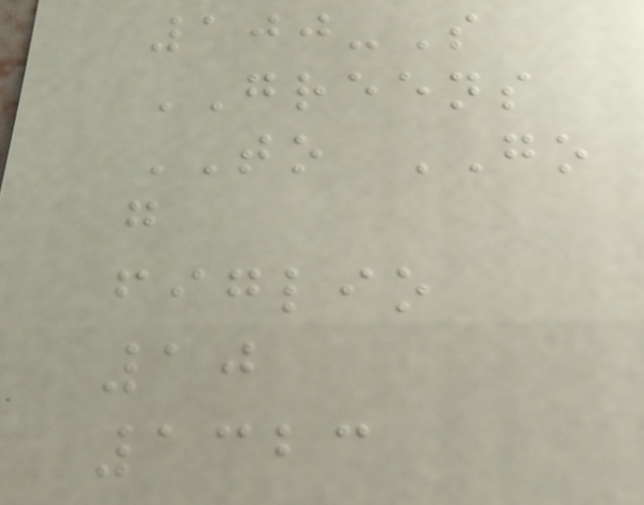100-S
GREENS
TO GO
g
figlio
10
1323
